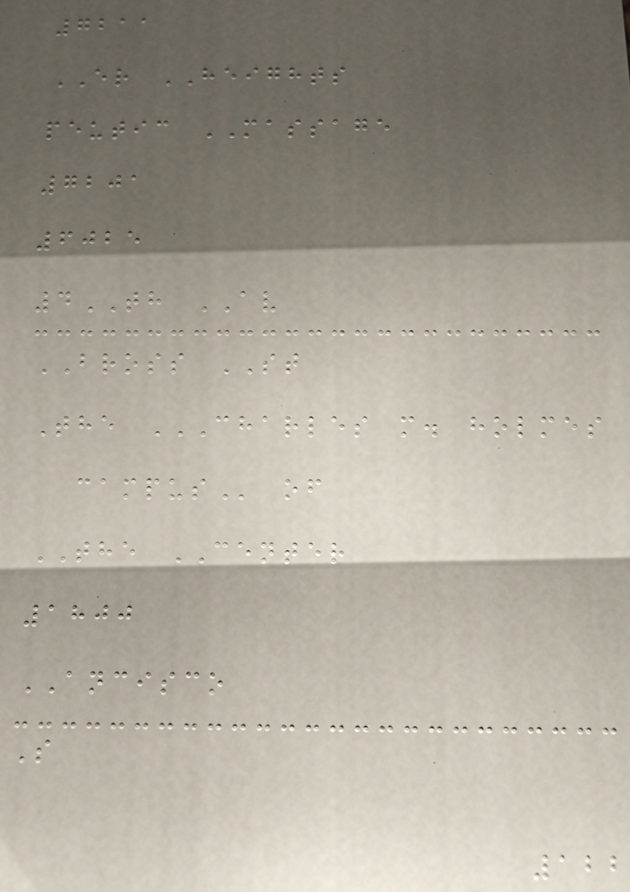7211
ER HEIGHTS
peutic MASSAGE
7201
6025
4TH AV
BROSS ST
The CHARLES M. HOLMES
CAMPUS of
THE CENTER
1800
ANCISCO
S
122
